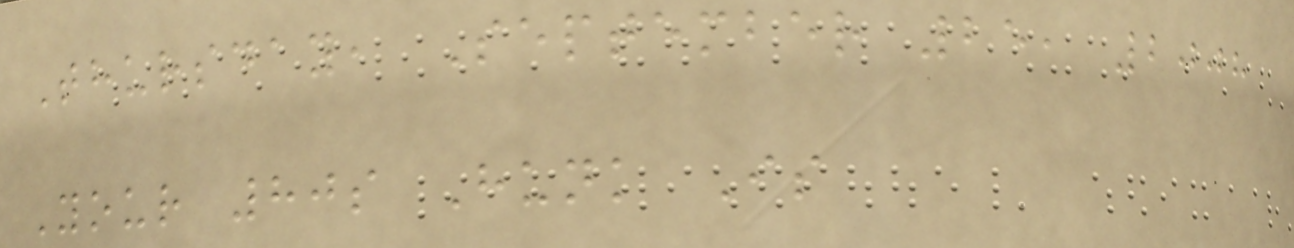Thursday, September 25, 2008
Your 80s Hunk Is
